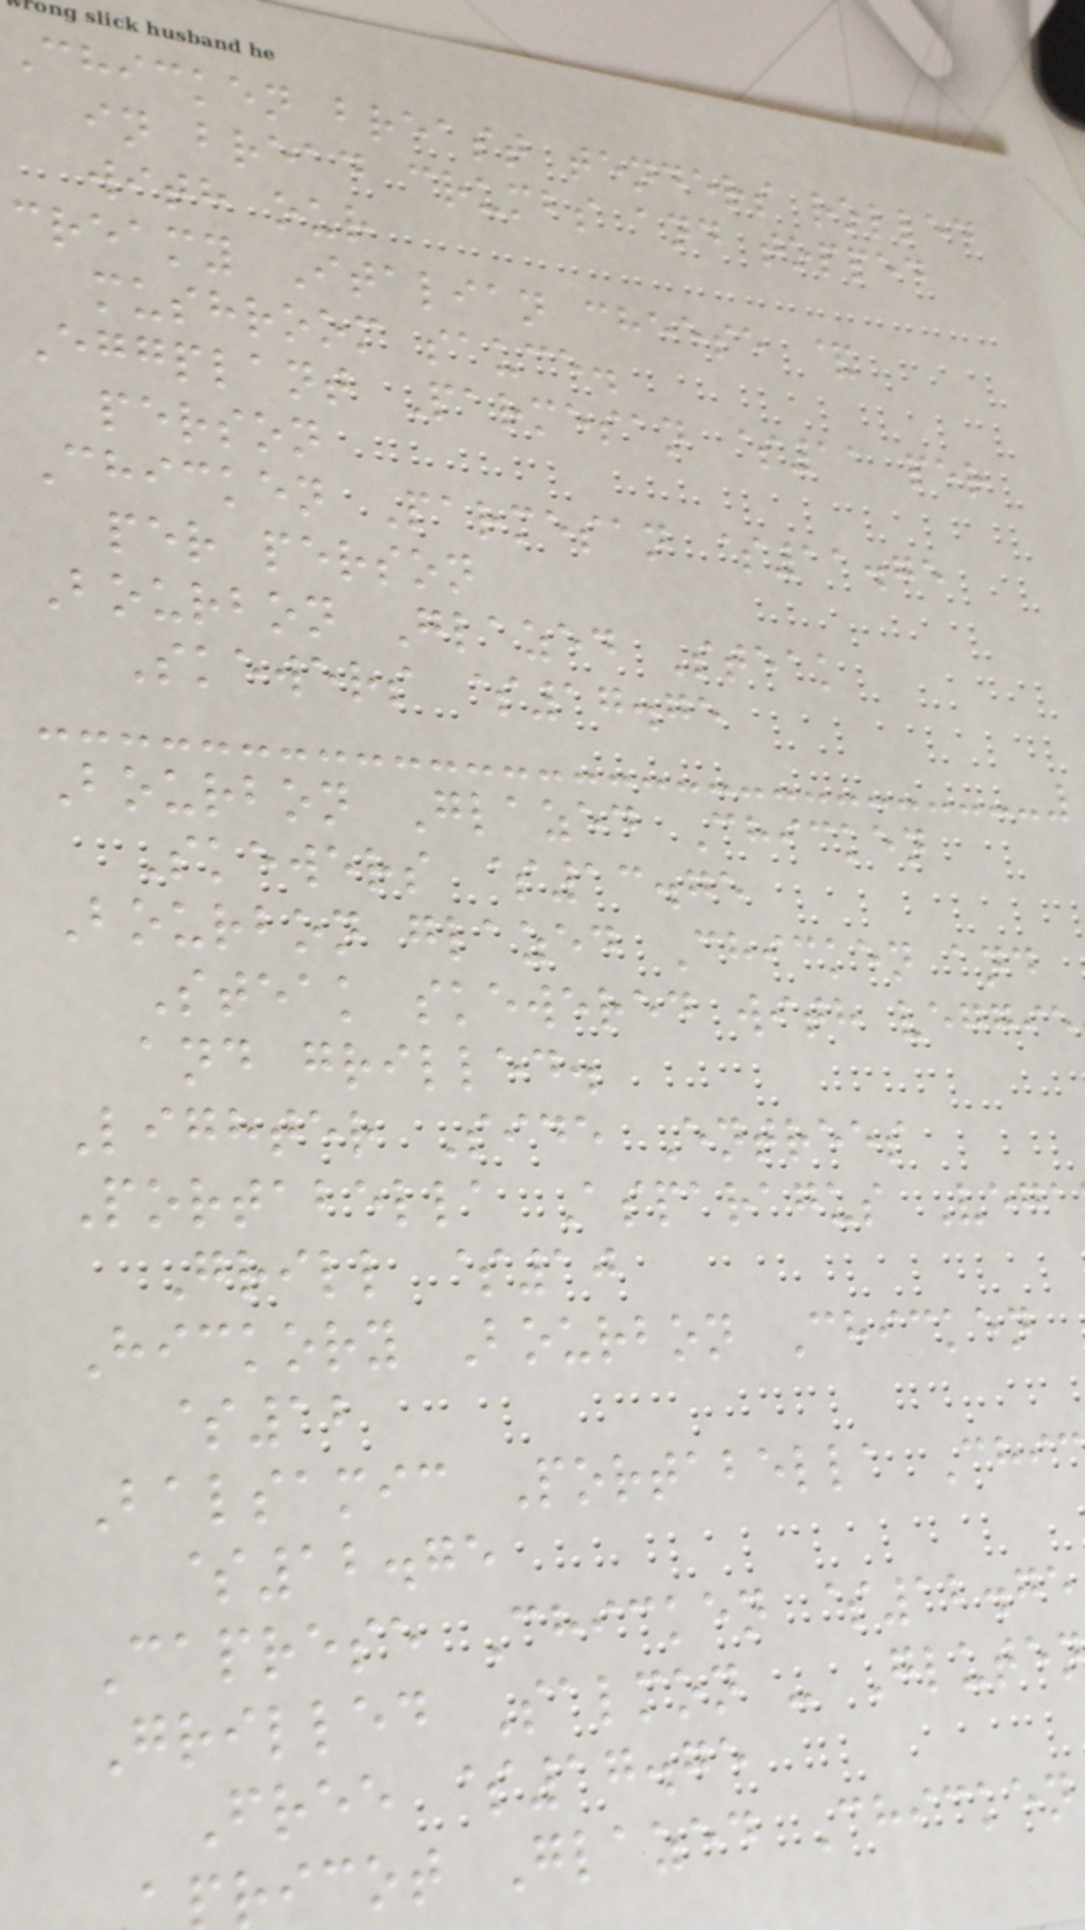Chicken breast tenders rolled
in bread crumbs and topped
with our
creamy Italian cheese &
mushroom sauce.
Eggplant Parmesan $11 per
person
Chicken Parmesan $11.75
per person
Bourbon Glazed Steak
Skewers $17.75
Bourbon Glazed Chicken
Skewers $13.75
Bourbon glazed Chicken and
Steak skewered with veggie
and grilled.
Lighter Side Entrees
Portabella Asparagus Vega
Grill $10
Hickory Bourbon Chicken
$12
Balsamic Portabella Chi
$12.75
Caprese Chicken $12.75
Grilled Salmon - Glute
Free $17.75
ricot Glazed Chicken
